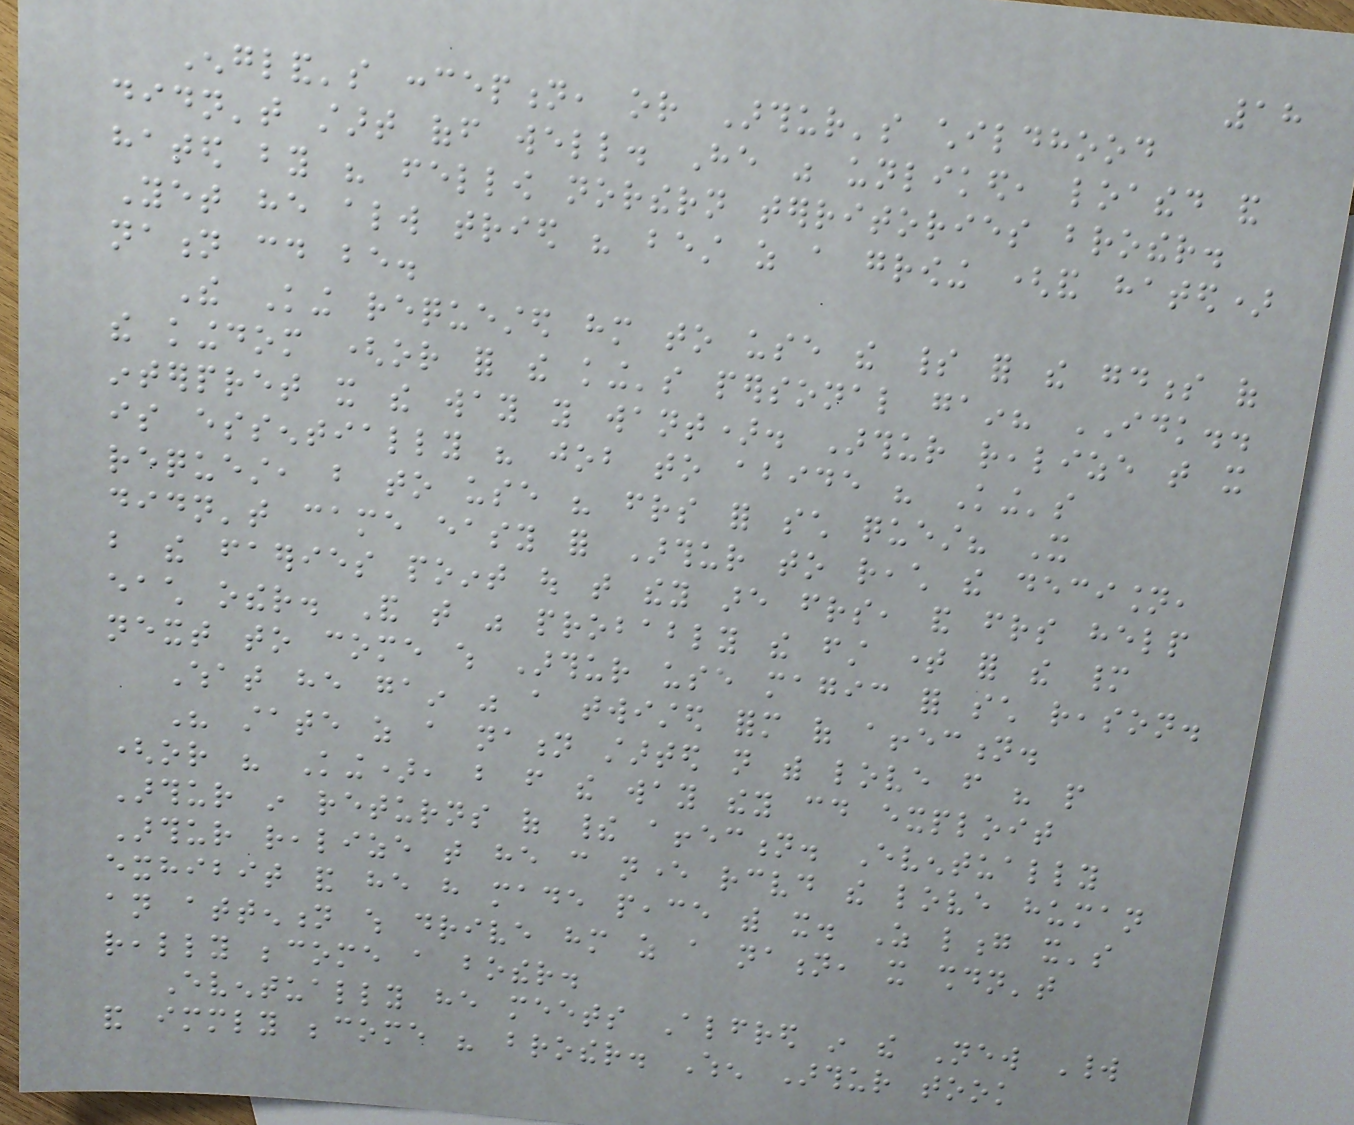18
England's conception, or Arthur's childhood
didn't start off well. He was unliked, loathed and
hated by his fellow northern territories brother.
Yet he always tried his best as a growing (and hated)
nation could be.
The King requested him to use the spirit for the goodness of
the kingdom (or for the king's personal gain? IDK..
interpret it the way you want). Arthur realize that it
is essentially his job to abide his King's
request, but to use his friends for such quest? It
didn't came easy for Arthur to reach the decision,
but the faeries point out that they are friends, and friends help
each other. And that was probably the first time for the many
next to come which Arthur use magic for such reason.
What he gain was a twisted form of affection.
His state as a nation started not with love from his people
(or his King), but from the way they could exploit
Arthur in returns of their affection. Eventually
Arthur realize that he can never received the love human
exhibit and he have made peace with it. As long it's
an attention which drive him as a nation, it shouldn't
really become a bother.
Eventually he meets Alfred in the New World
and immediately become his brother. When Arthur took
